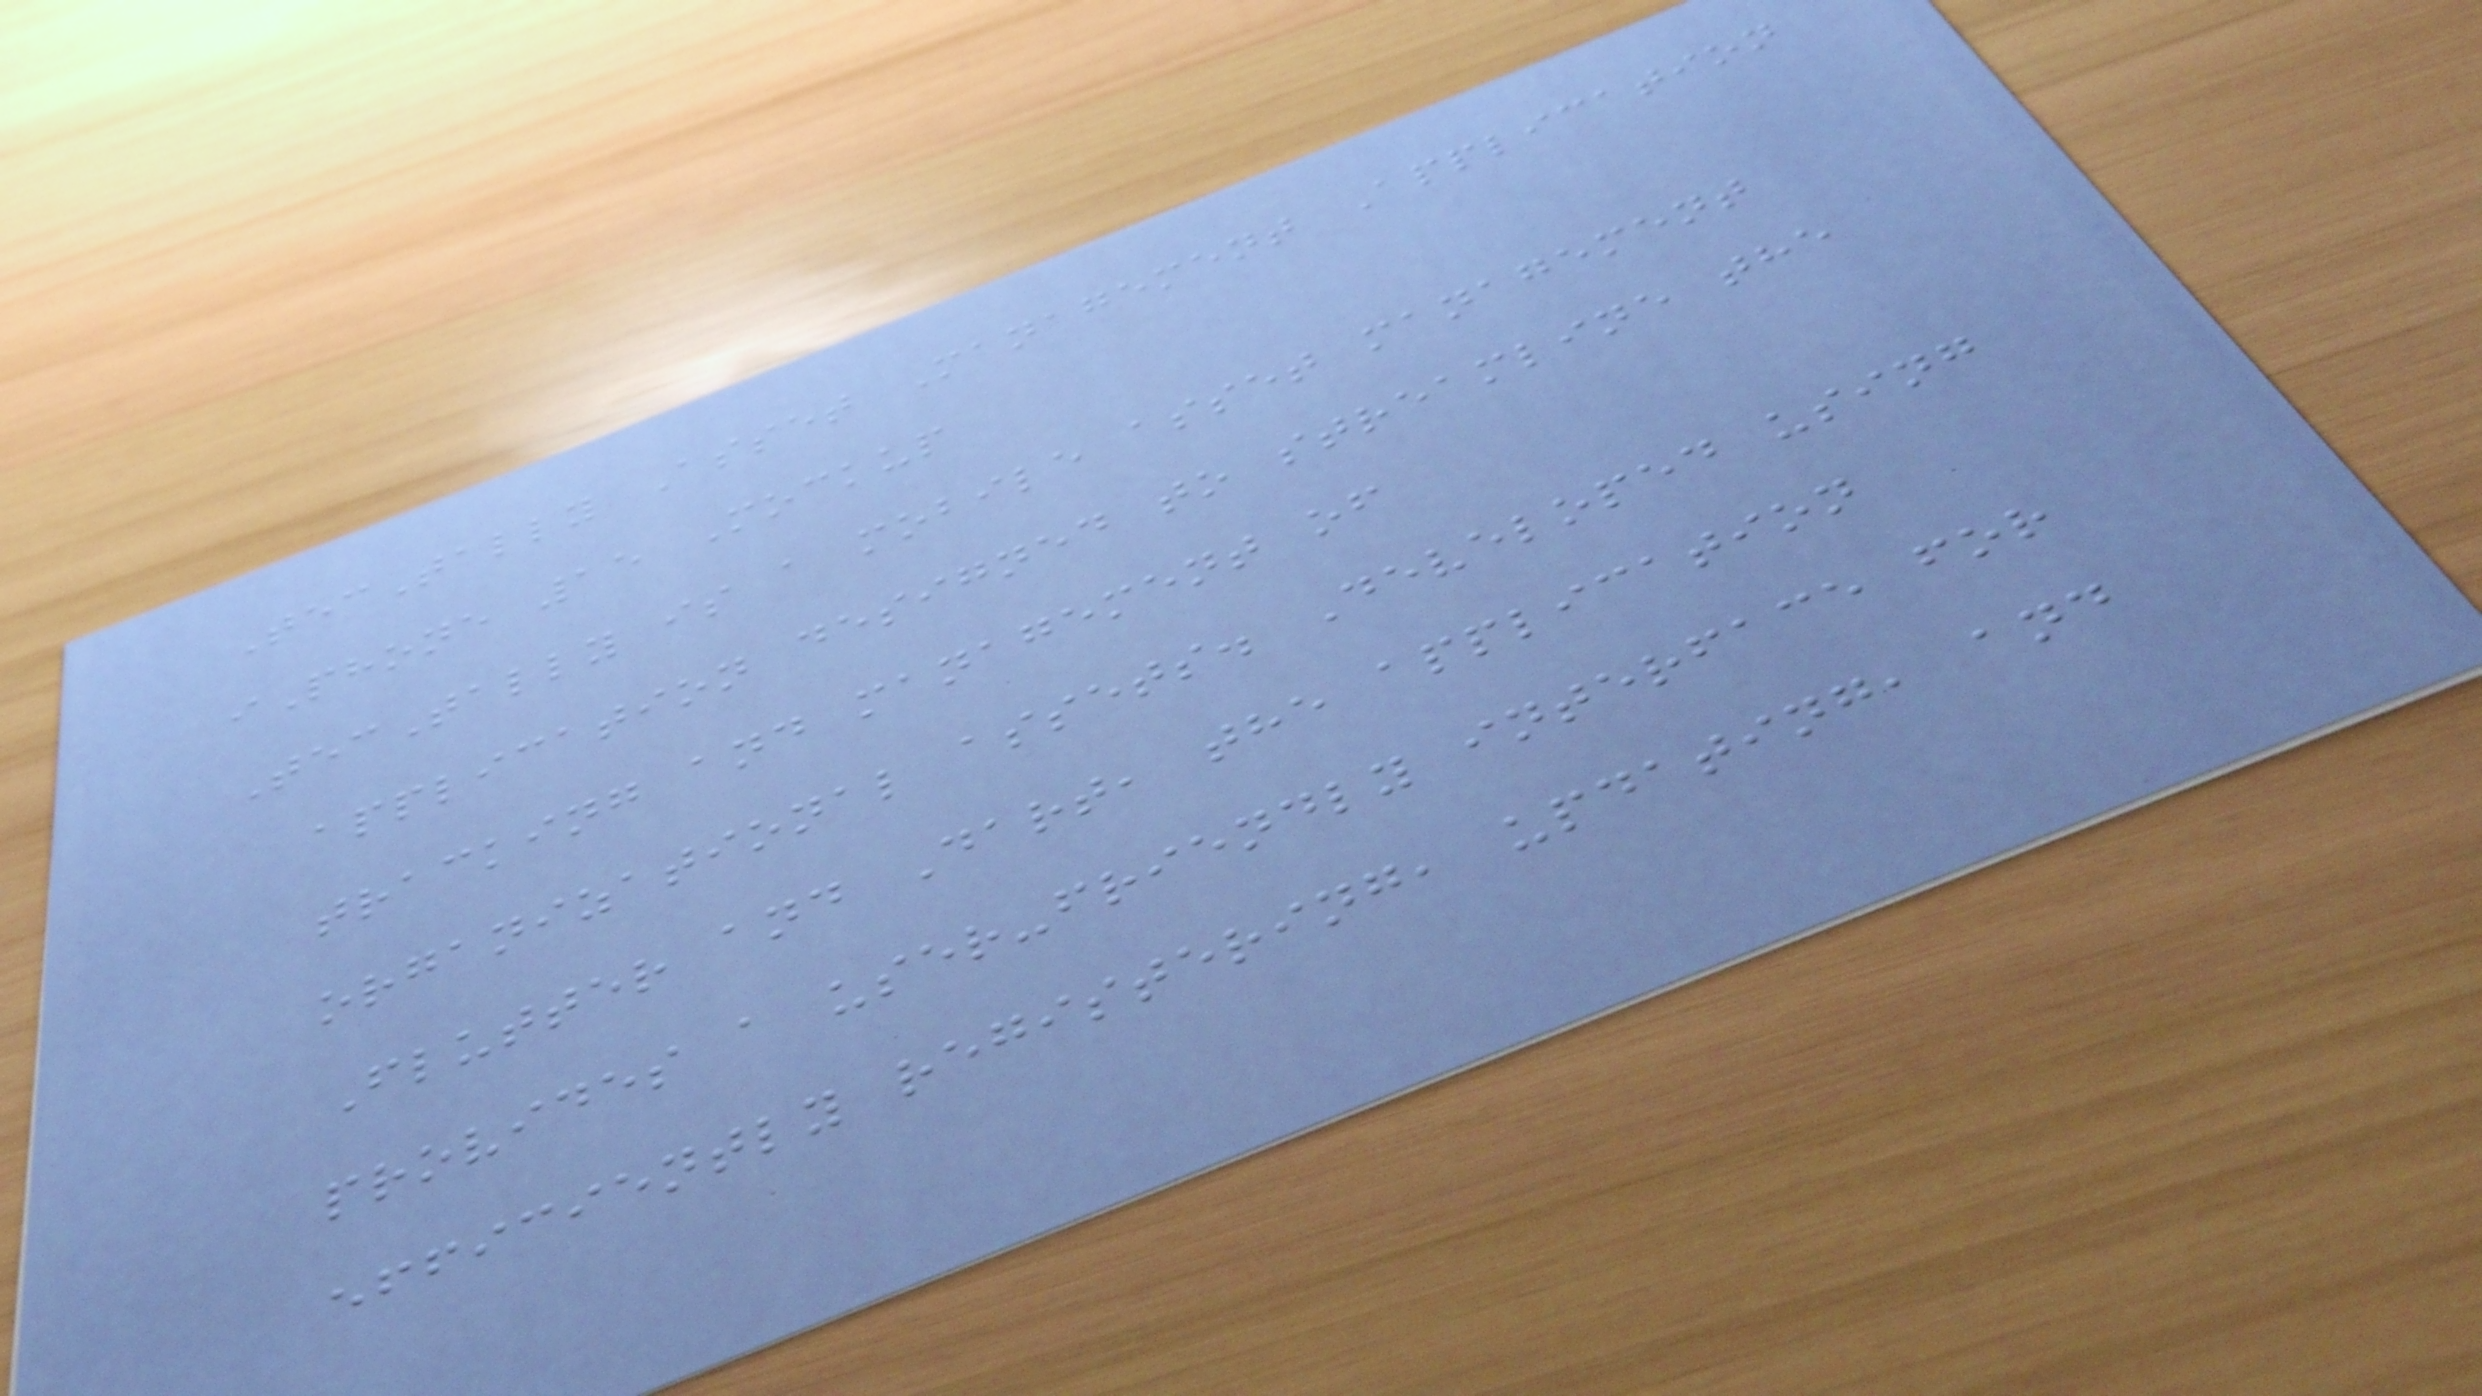TecTally Asset Management Application
iPhone 15 Mockup
TecTally is a mobile asset management
application designed to streamline the
tracking and management of
organizational assets. Developed using
Flutter and Dart, the application
provides a user-friendly interface for
efficiently registering, updating, and
